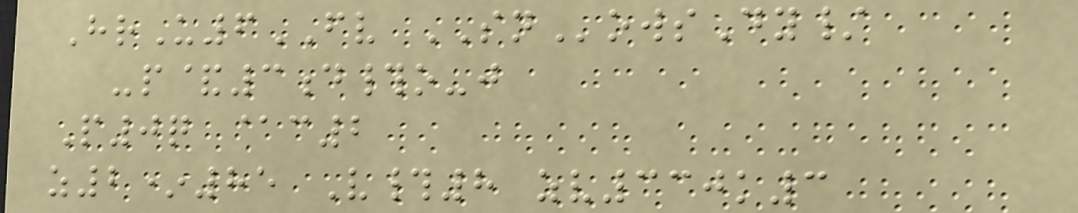HrU6FV SNowsDy/
-p&3d#o-j
P0q @c2
z2*85 V#8 zv330k3
